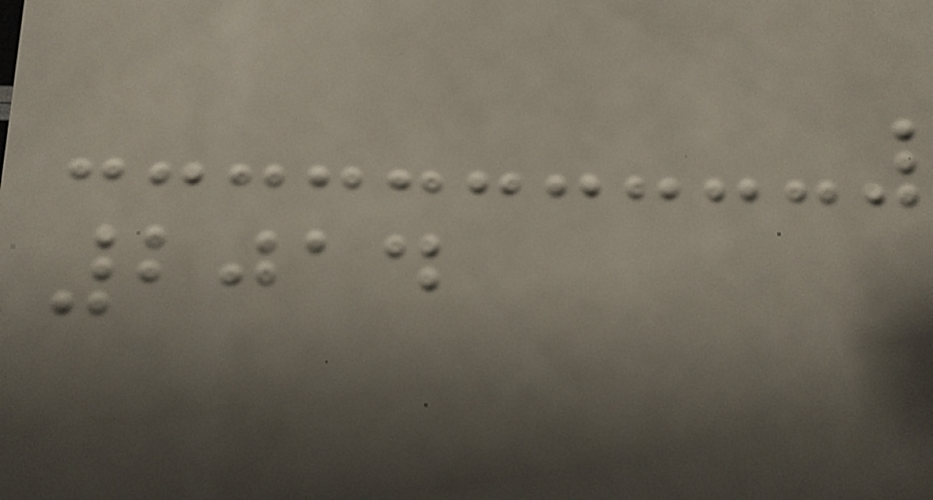2014
